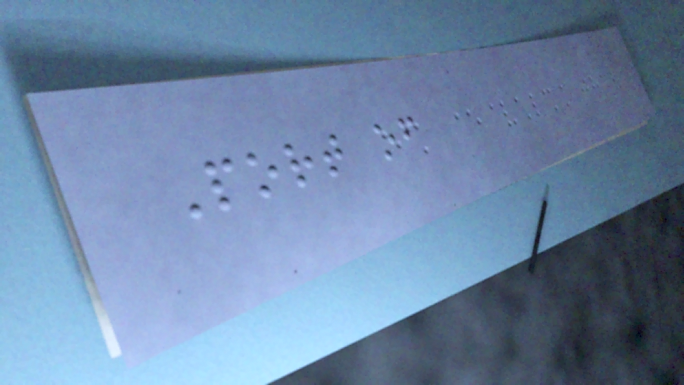Port of
